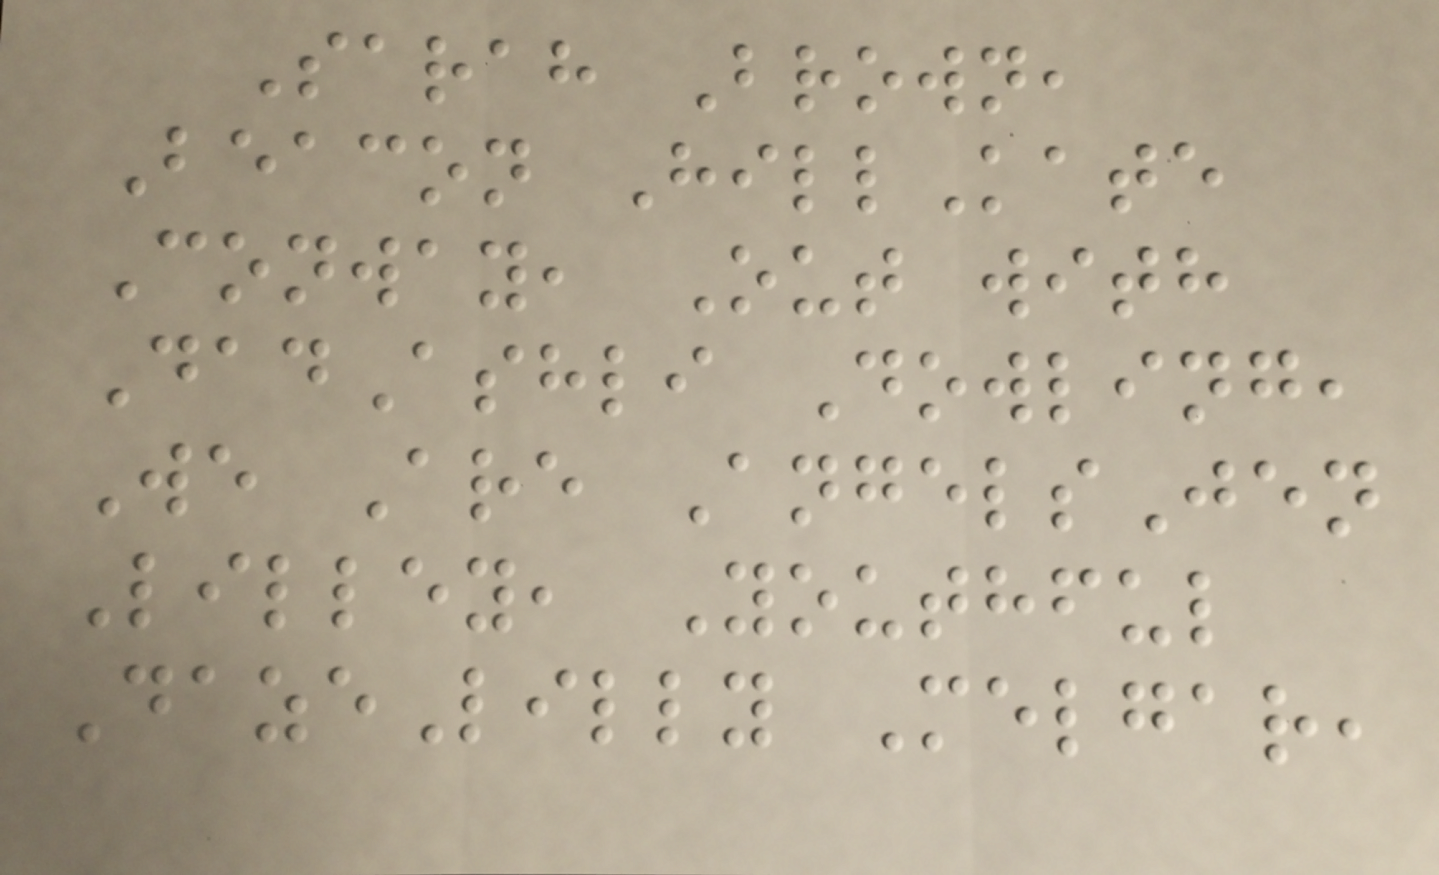Sarah Brown,
Beacon HillKate
Conway, Out with
DadAshli Dowling,
We Are AngelsJen
Lilley, Youthful
DazeLilly Melgar,
